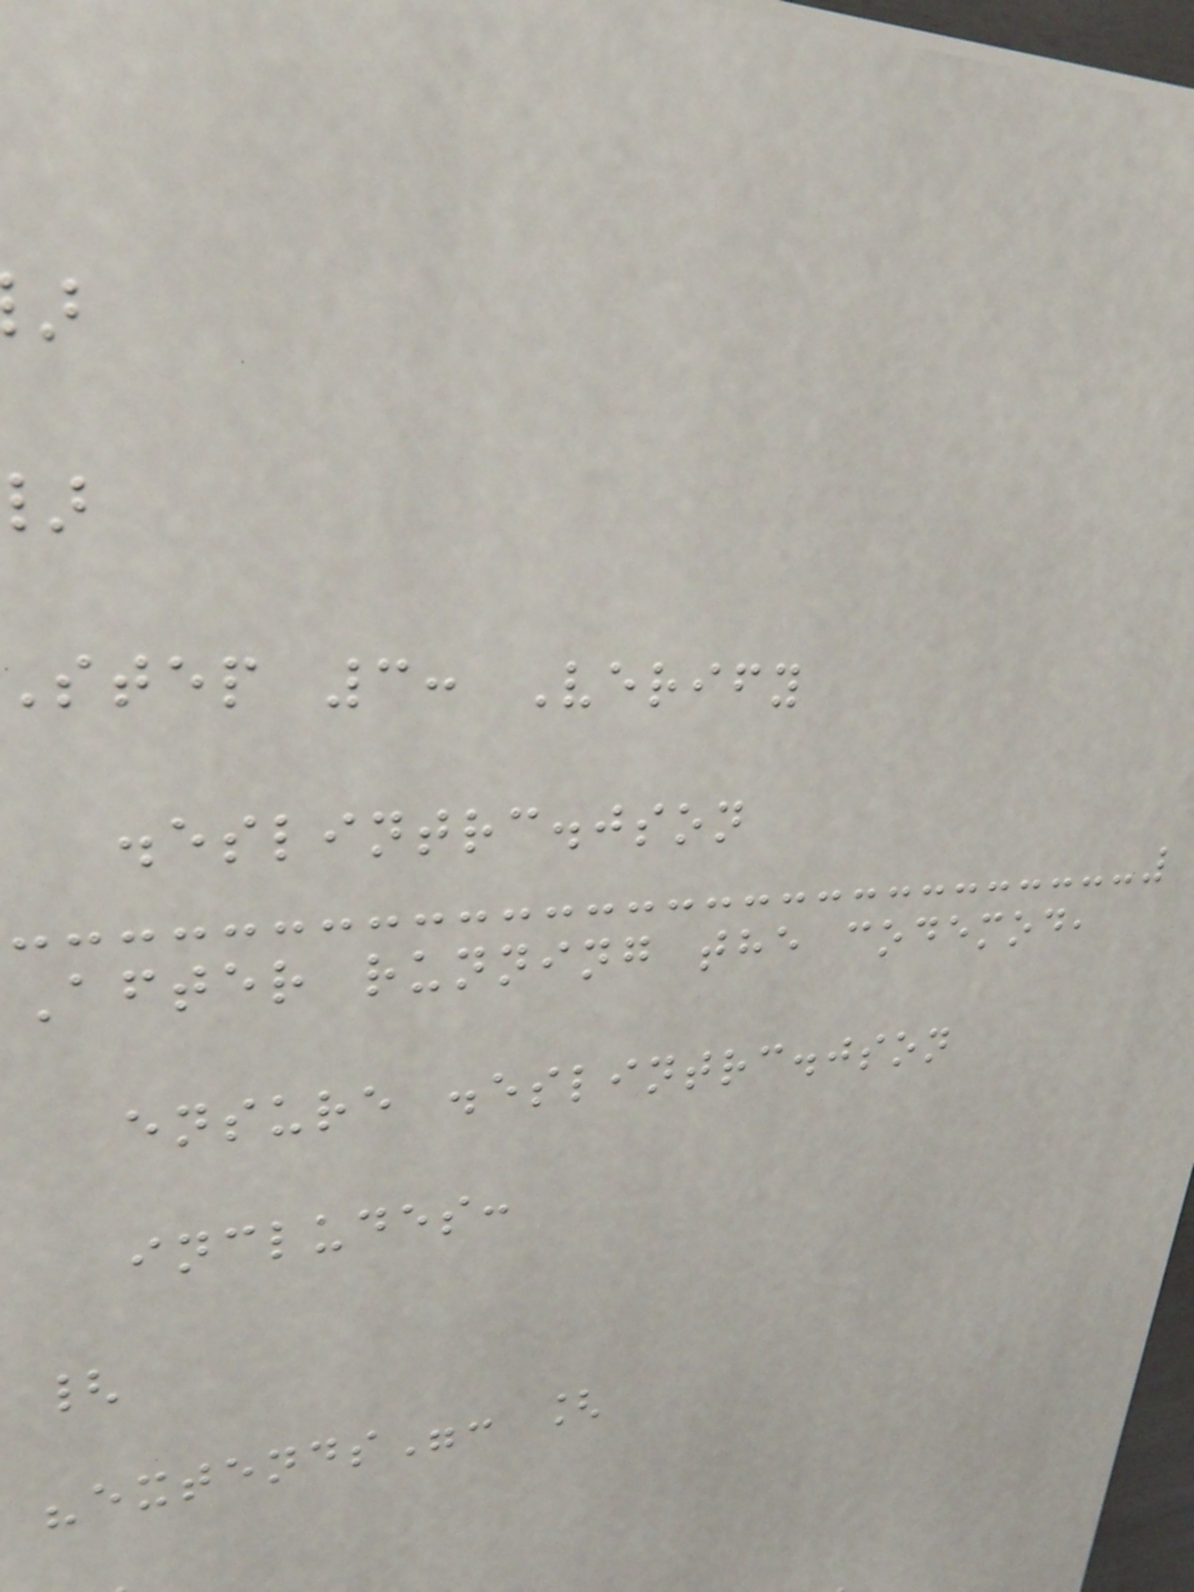step 3: Verify
.eslintrc.json
After running the codemod,
ensure .eslintrc.json
includes:
{
"extends": [
